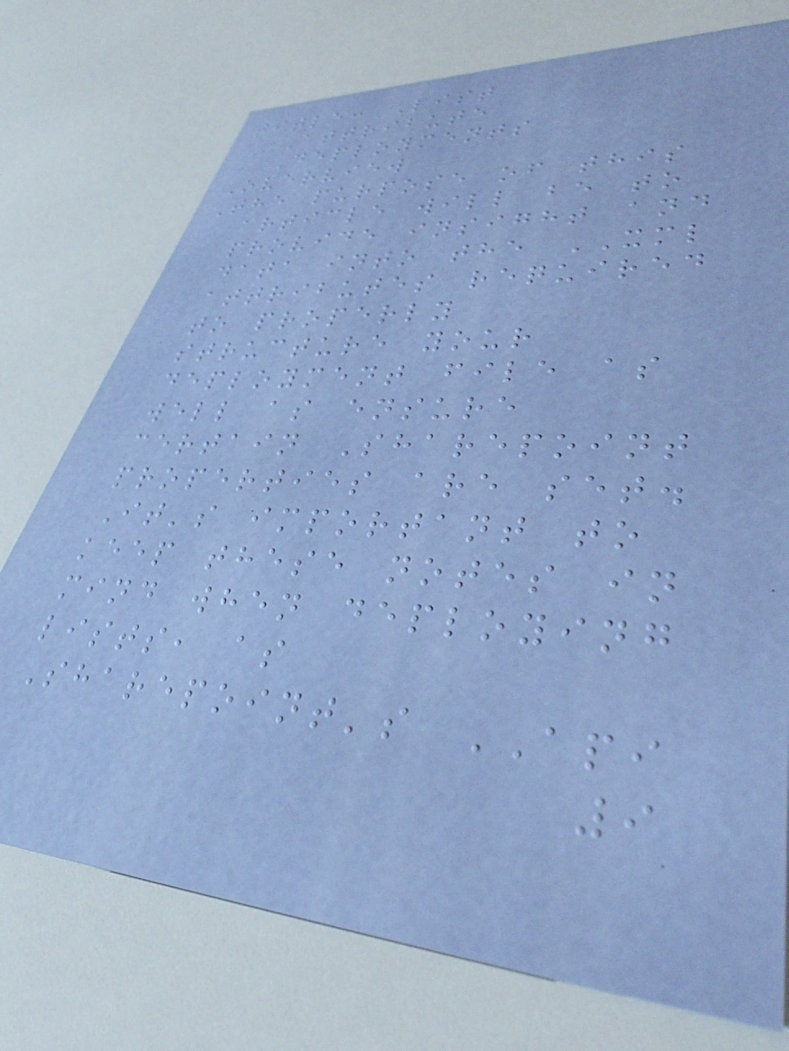title: List
Attribute
Deployments
Overview
The purpose of this
article will be to
provide insight and
data into the XML
attributes required
to properly
structure your
deployment file as
well as ensure
certain Sharepoint
properties are set.
It's important to
keep these notes in
mind when deploying
lists, as
Sharepoint's API
9
